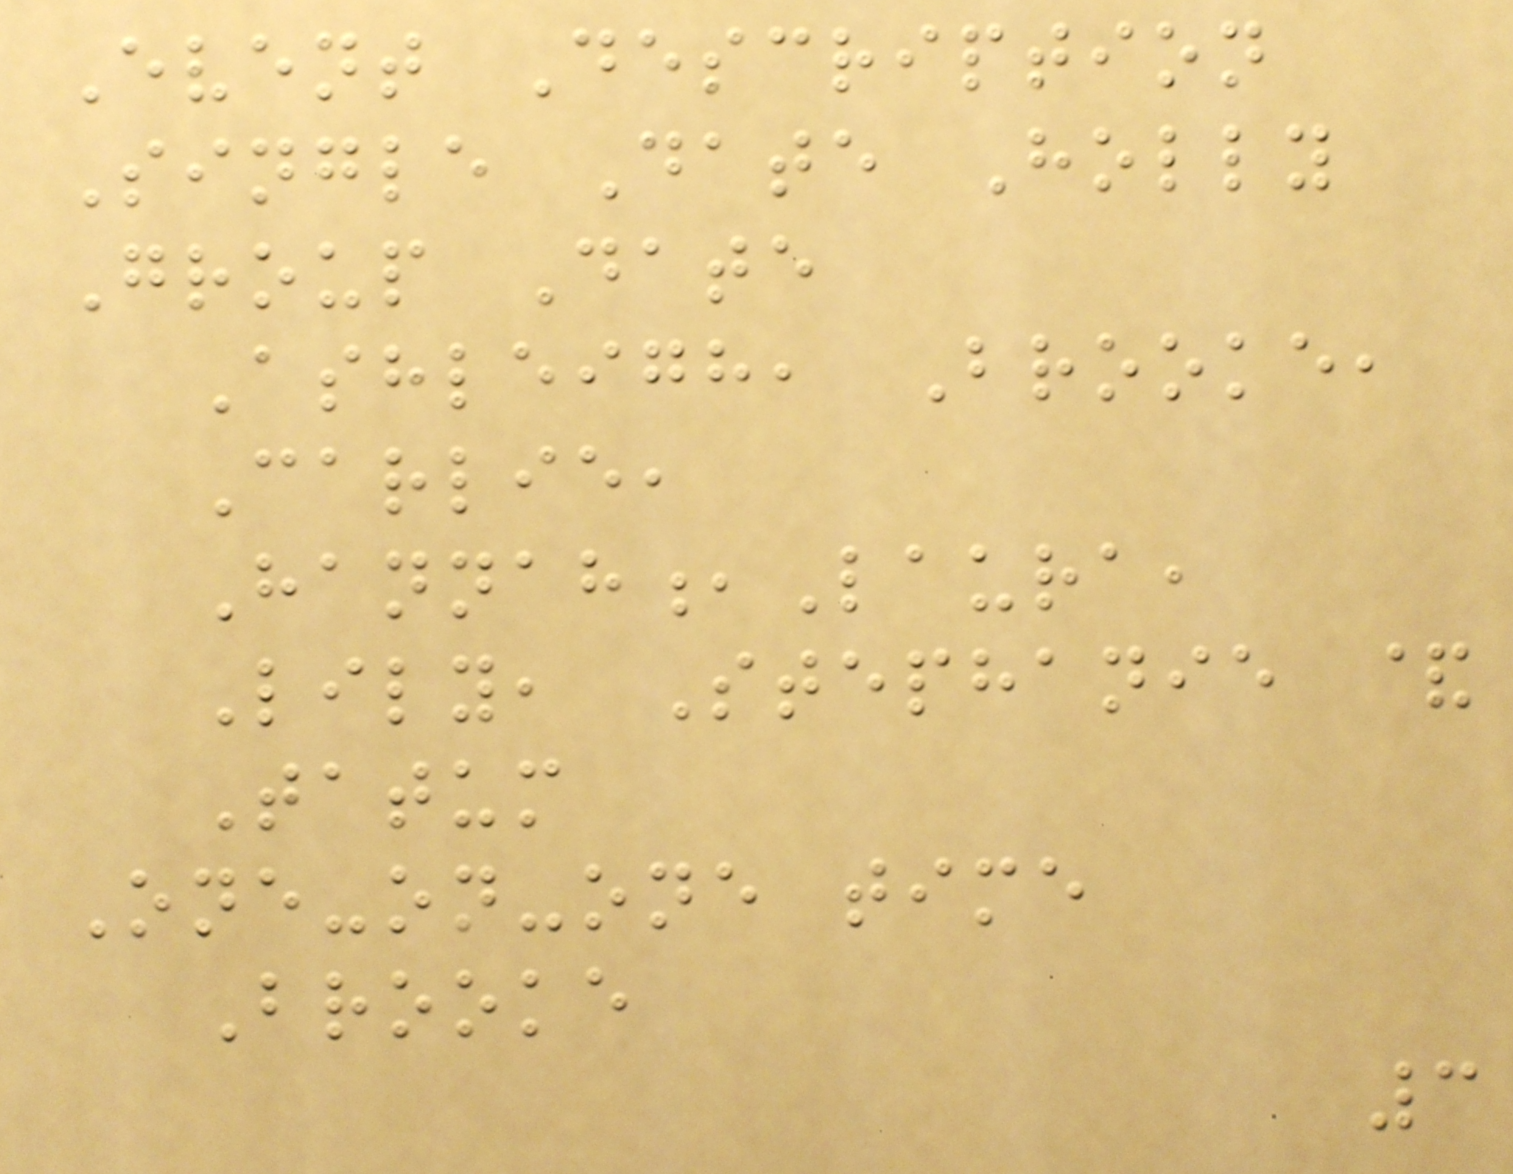Event Description
Single Date Holly
Group Date
Ashleigh, Brooke,
Carlie,
Hannah,Laura,
Lily, Stephanie &
Tatum
One-on-one time
Brooke
3
